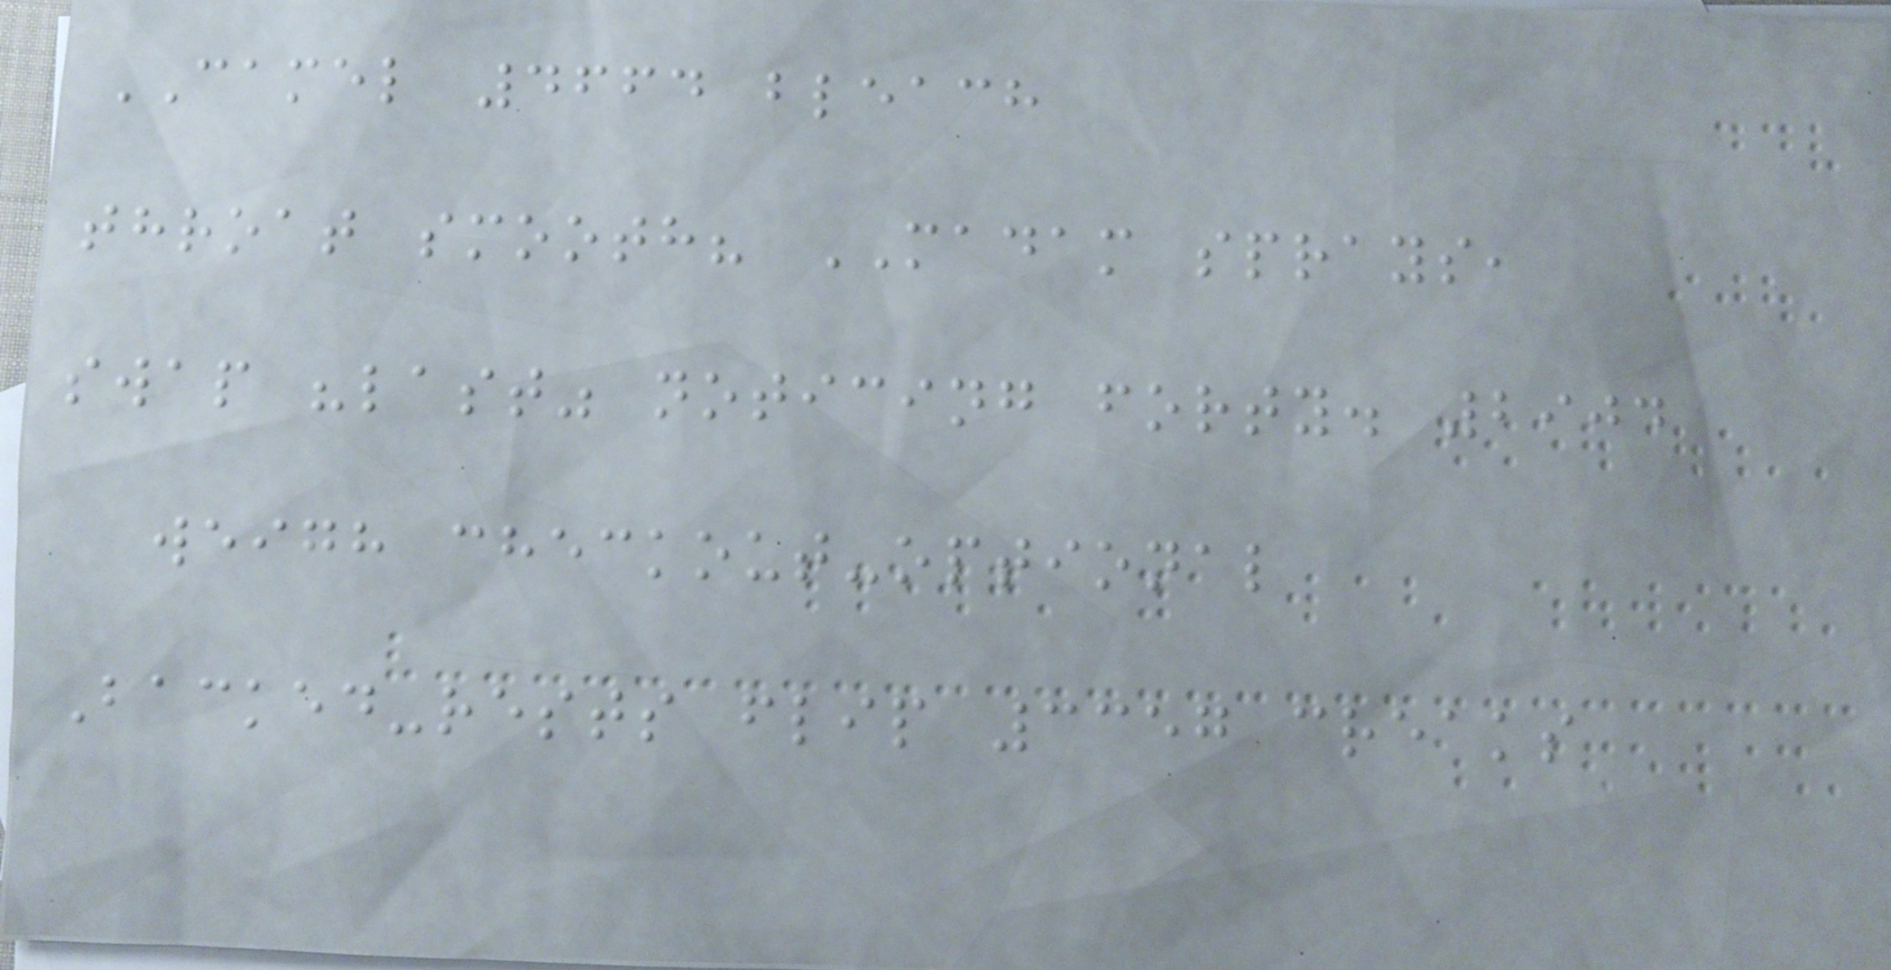CAMEL 4664 bleach
throat smooth? MADAM sprays,
swap "last" noticing forty. 2904
weigh checkout-optional
Backed-rests flip 3357 creaks
